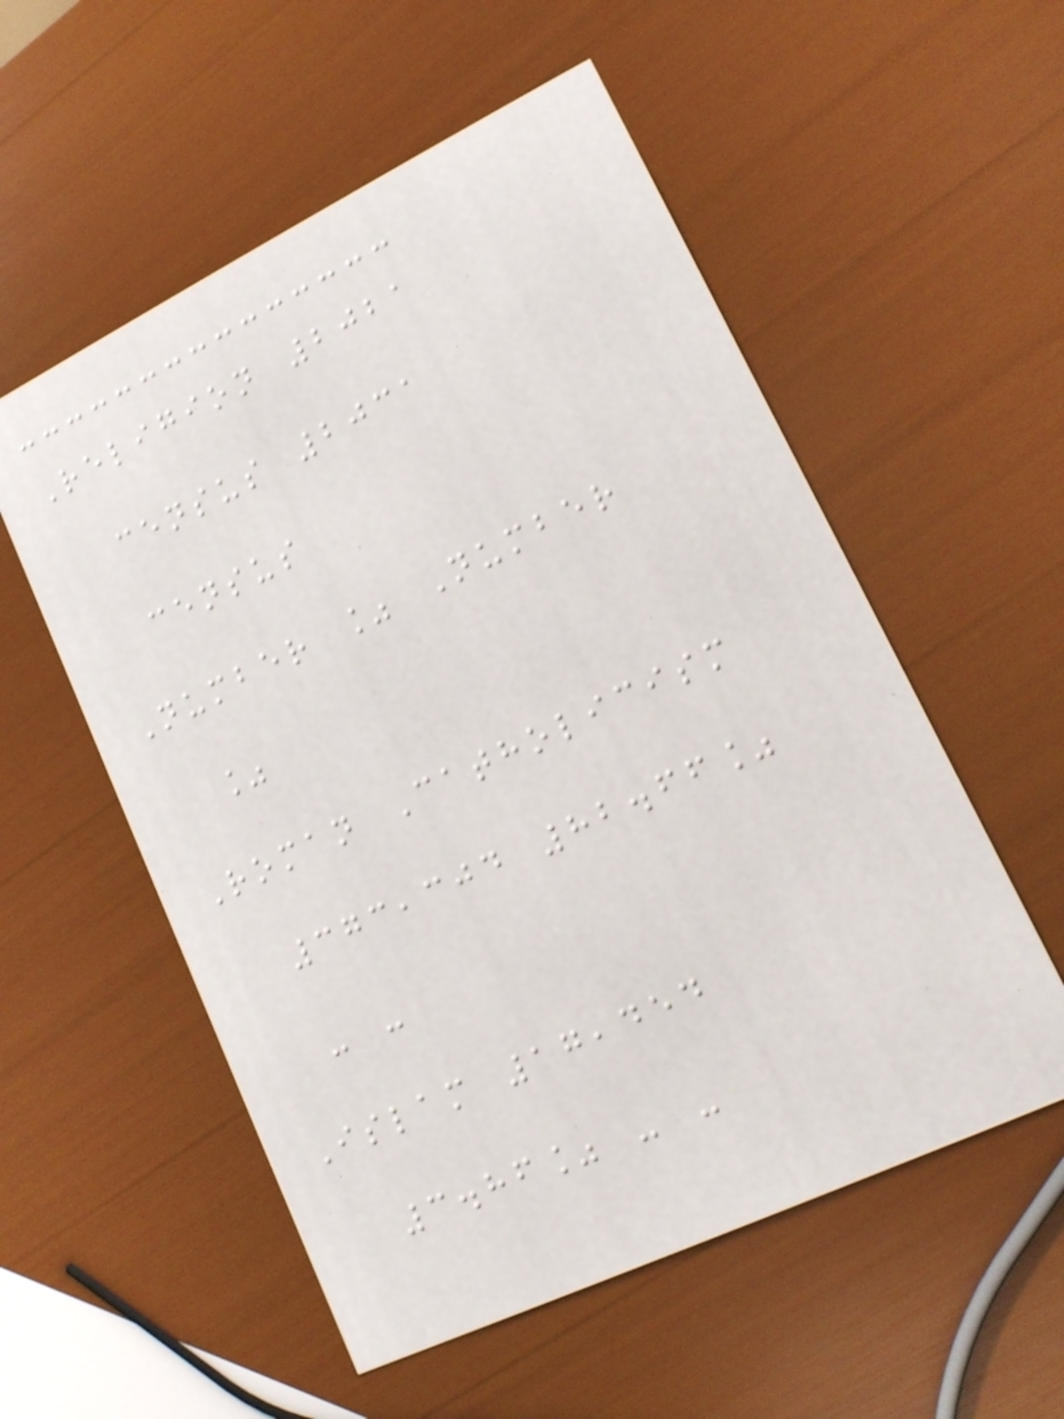Religion 2021
census 2031
census
Number % Number
%
Roman Catholicism
373,304 82.66%
- -
Islam 17,454
3.86% - -
